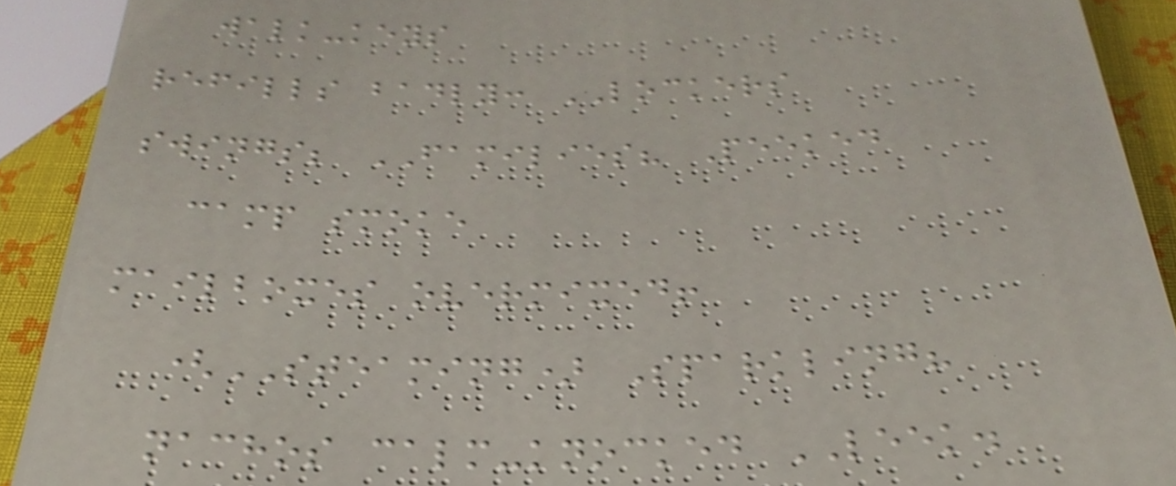walk-keys
refills badly: LOCKERS
swings; FAMILIES? Peeked
camp smoke
mailboxes overmixed!
(STEAMING) Sparkling?
nachos calm-knocked LEEK.
